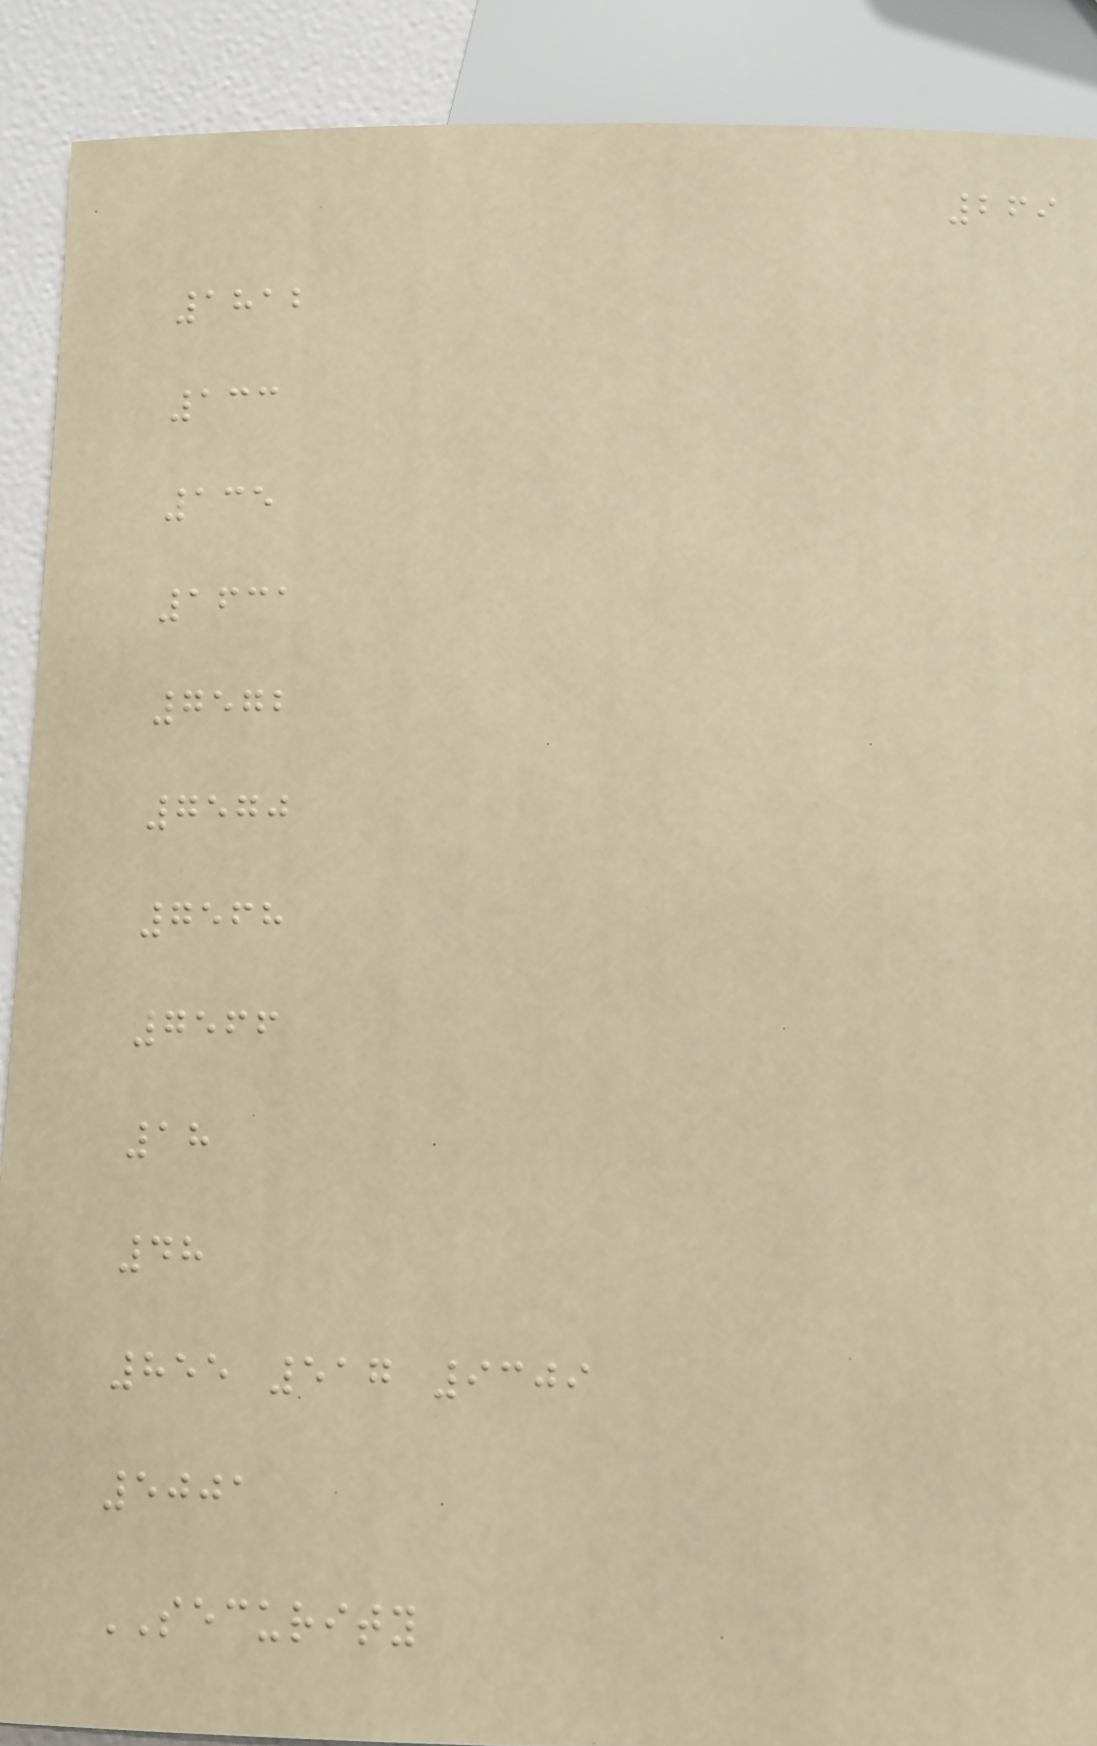269
1812
133
135
1631
7572
7570
7568
7566
18
48
855 517 9309
5001
SECURITY
